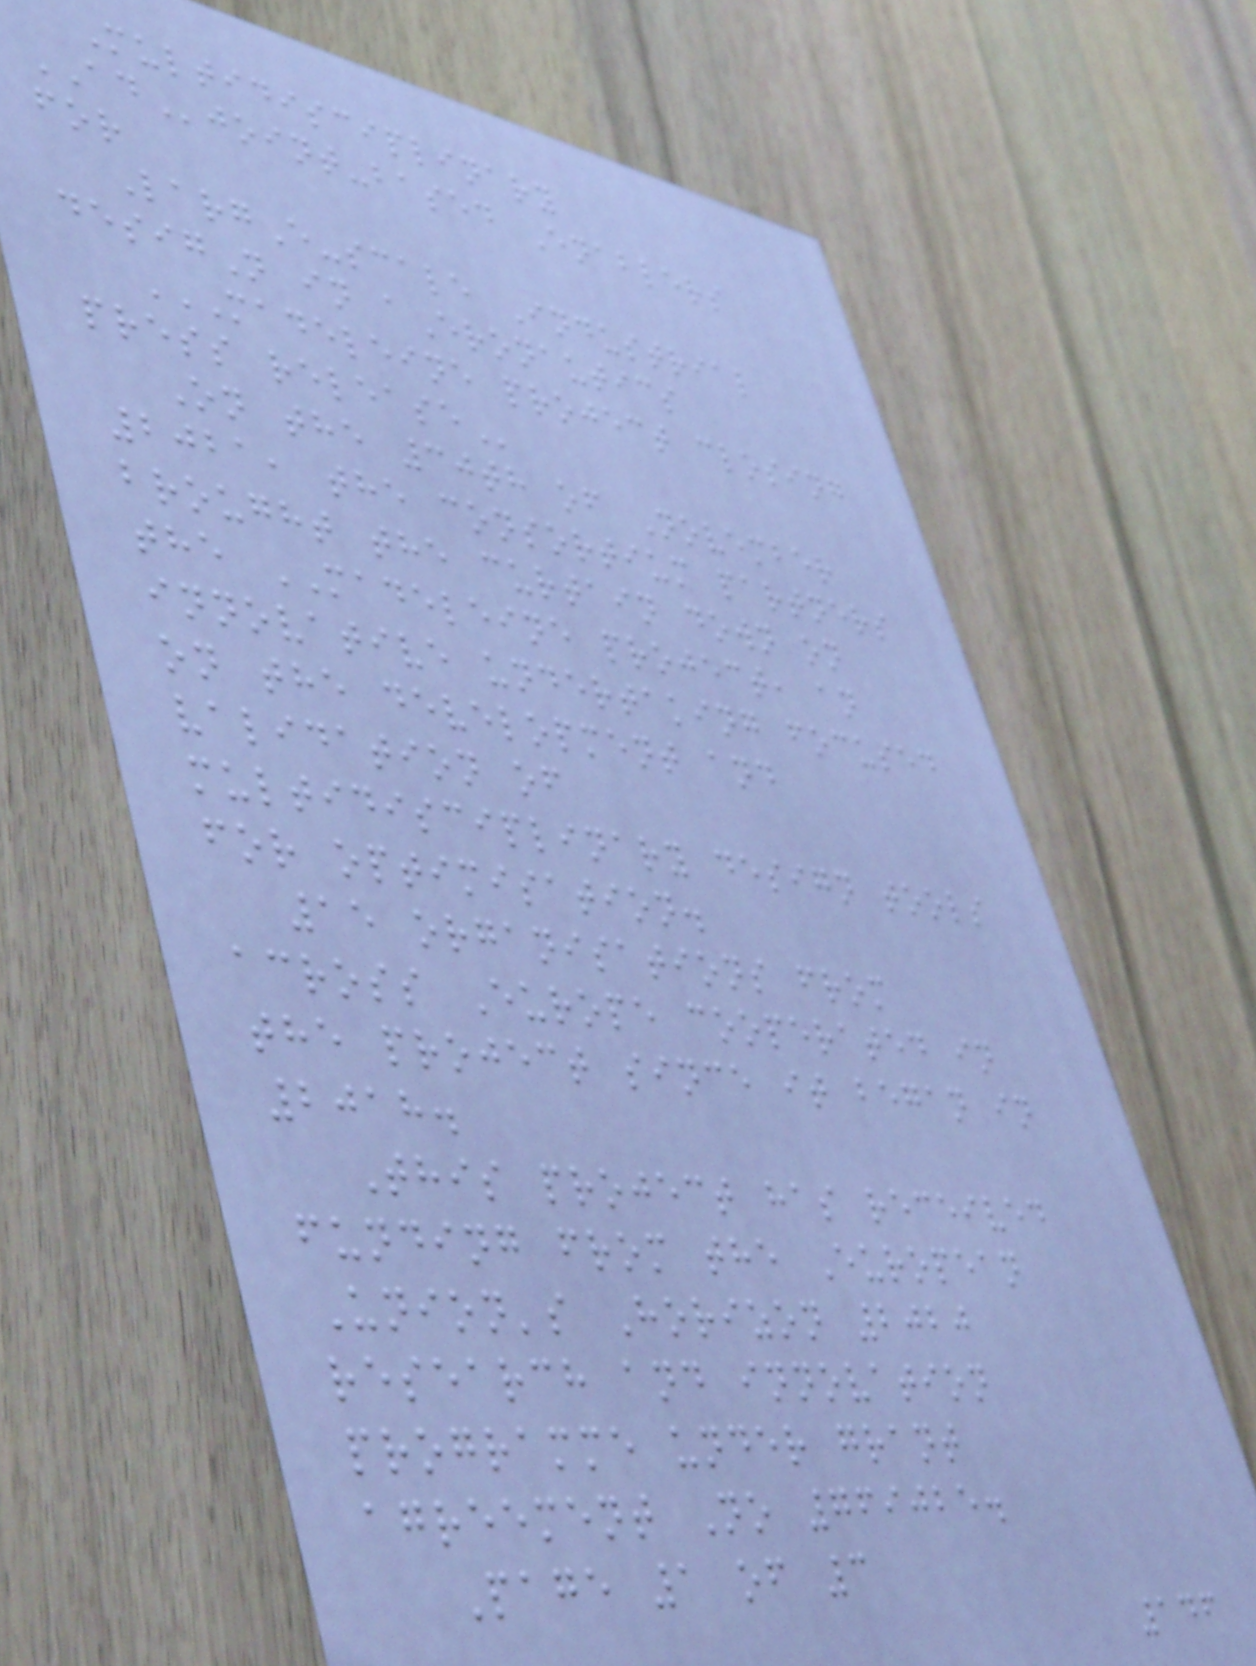Multidisciplinary
ADjoint-based Enablers
for
LargE-scale Industrial
desigN in aEronautics
MADELEINE PROJECT CLOSING
PRESS RELEASE
On the 30th of November
2021, the consortium partners
brought the curtain down on
the MADELEINE project, an
innovative undertaking focused
on the development and
validation of
multidisciplinary design tools
for optimisation.
15 organisations from
across Europe cooperated in
the project since it began in
2018.
This project has received
funding from the European
Union's Horizon 2020
research and innovation
programme under grant
agreement No 769025.
Page 1 of 3
146
